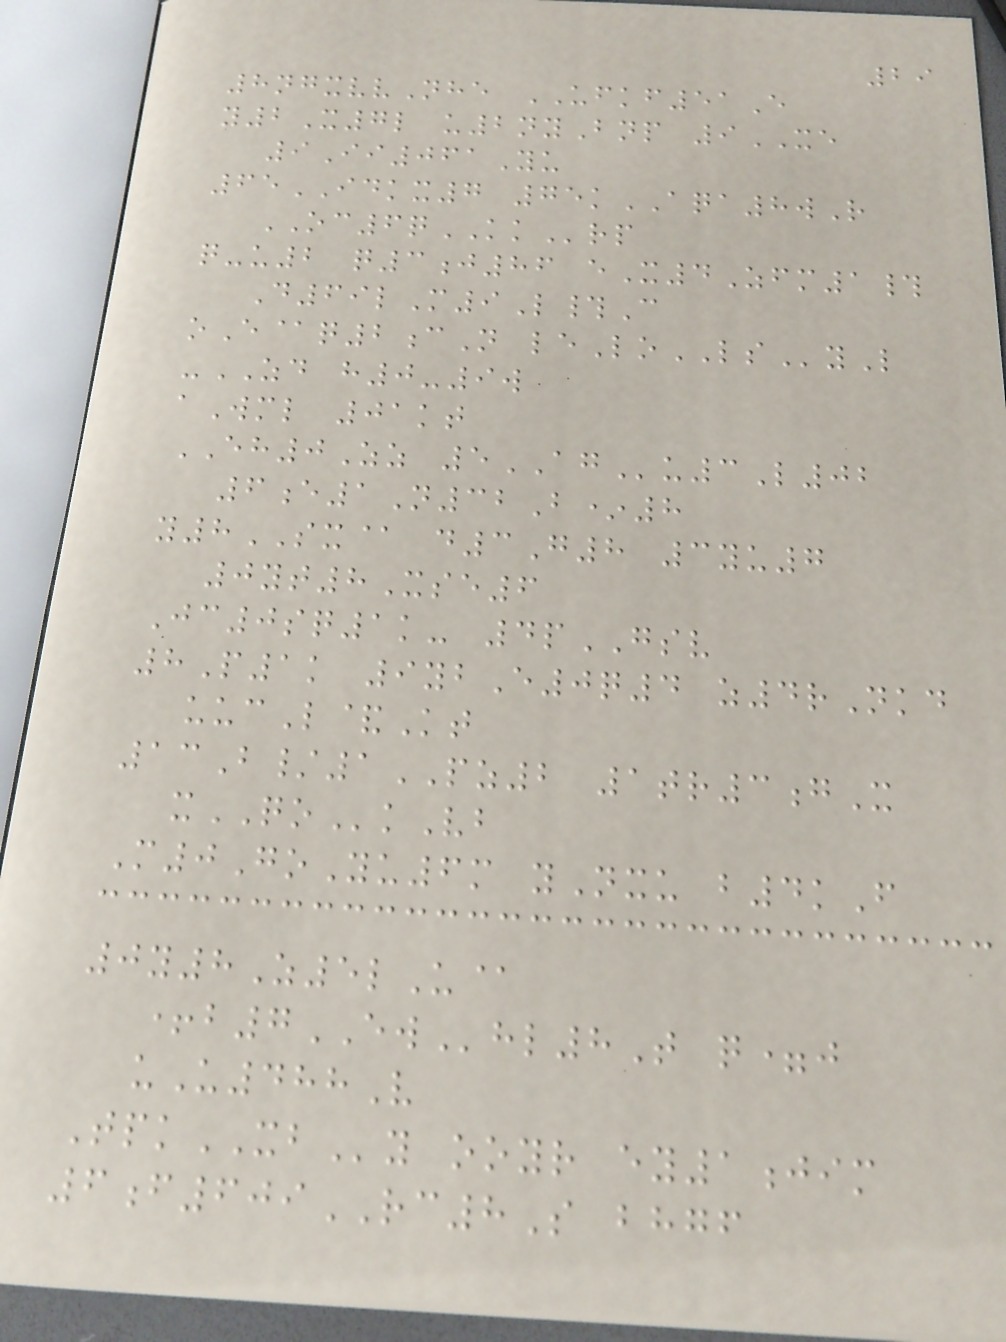29
8ngxvvNhe UFKF51E
y2X7l u2nyBnp 9XE
9Ii061Yu
65IDKX7 75kAQA8wR
OC6qKKrp
q-u2 q3j86 eX4Zfm1#
D69lM9L#C
oE@q2cN leLoLSyL
-ZD h0-9w
aWml 01kt
EH0Zz 5AGu3L02
6e1N32B*8
y8SX@ d3G8 3yu7
0yt8Xse6
Jc0sq1k- 4pGSV
8P1k 9ybE0q4 z4rNkd
uucL&Kt
13B/1PZ2 1tr3gX
xQOkVb
M0GoYu6m yNxu b4kF
0y8Z5lU@
+b7EWhl8T q=j
uU488V
TpkXBy ooyr ey1jim
6f609RC8S bhgf
